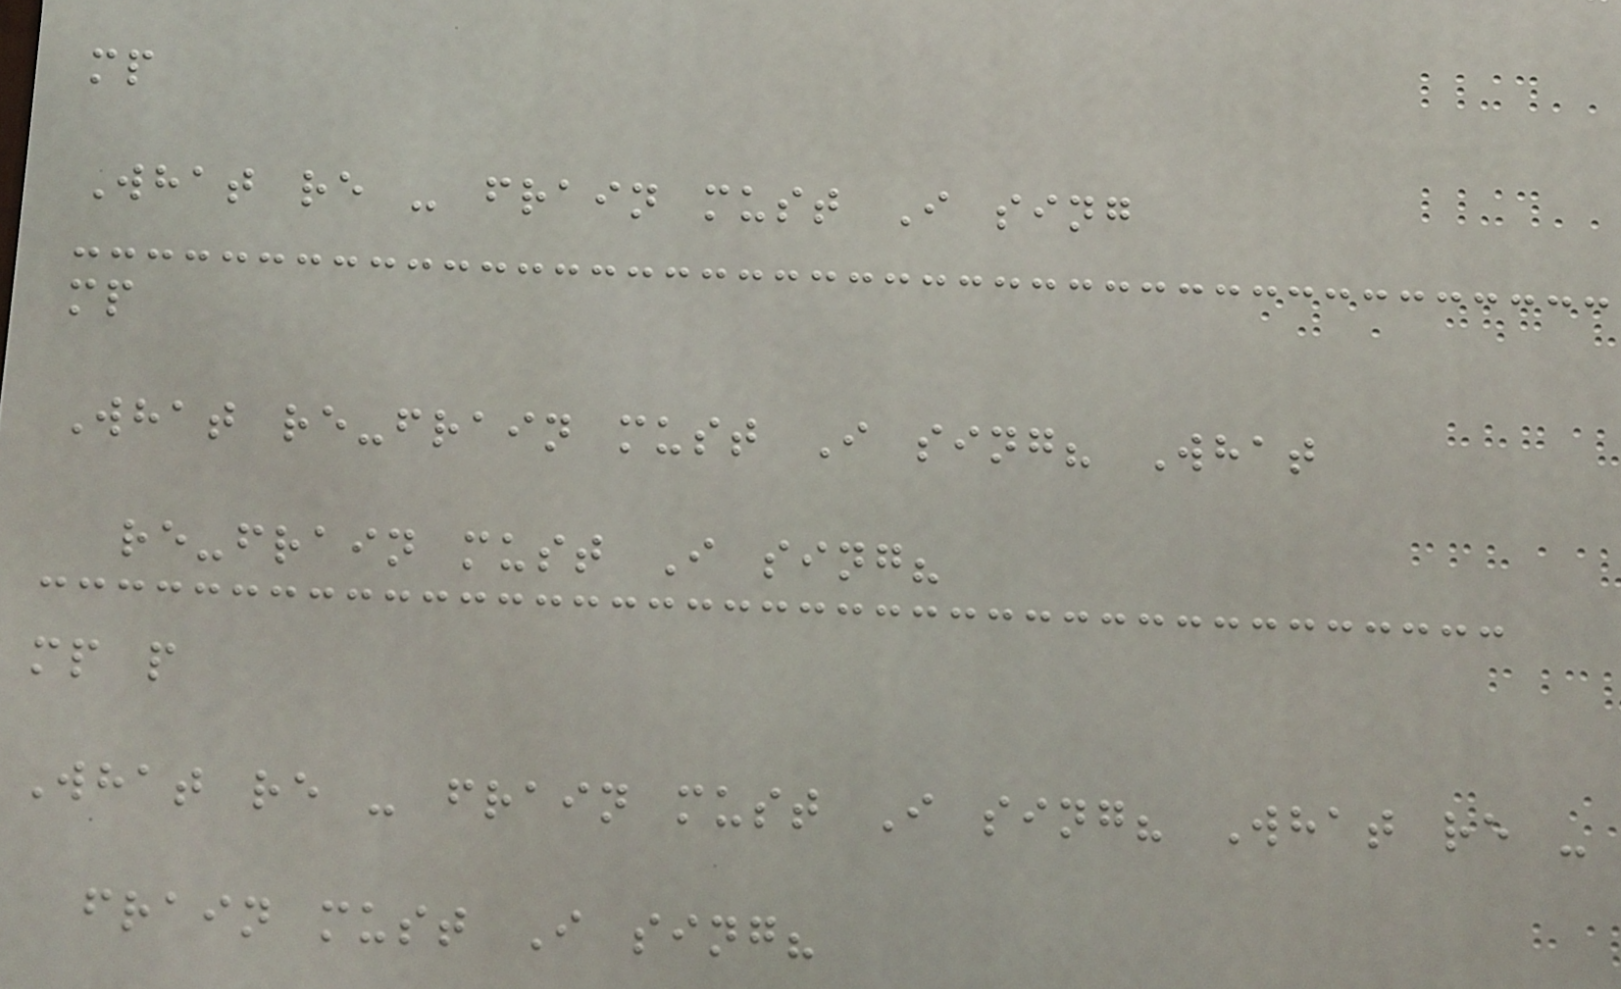mp
What re - frain must I sing
mp
What re-frain must I sing? What
re-frain must I sing?
mp p
What re - frain must I sing? What re -
frain must I sing?
